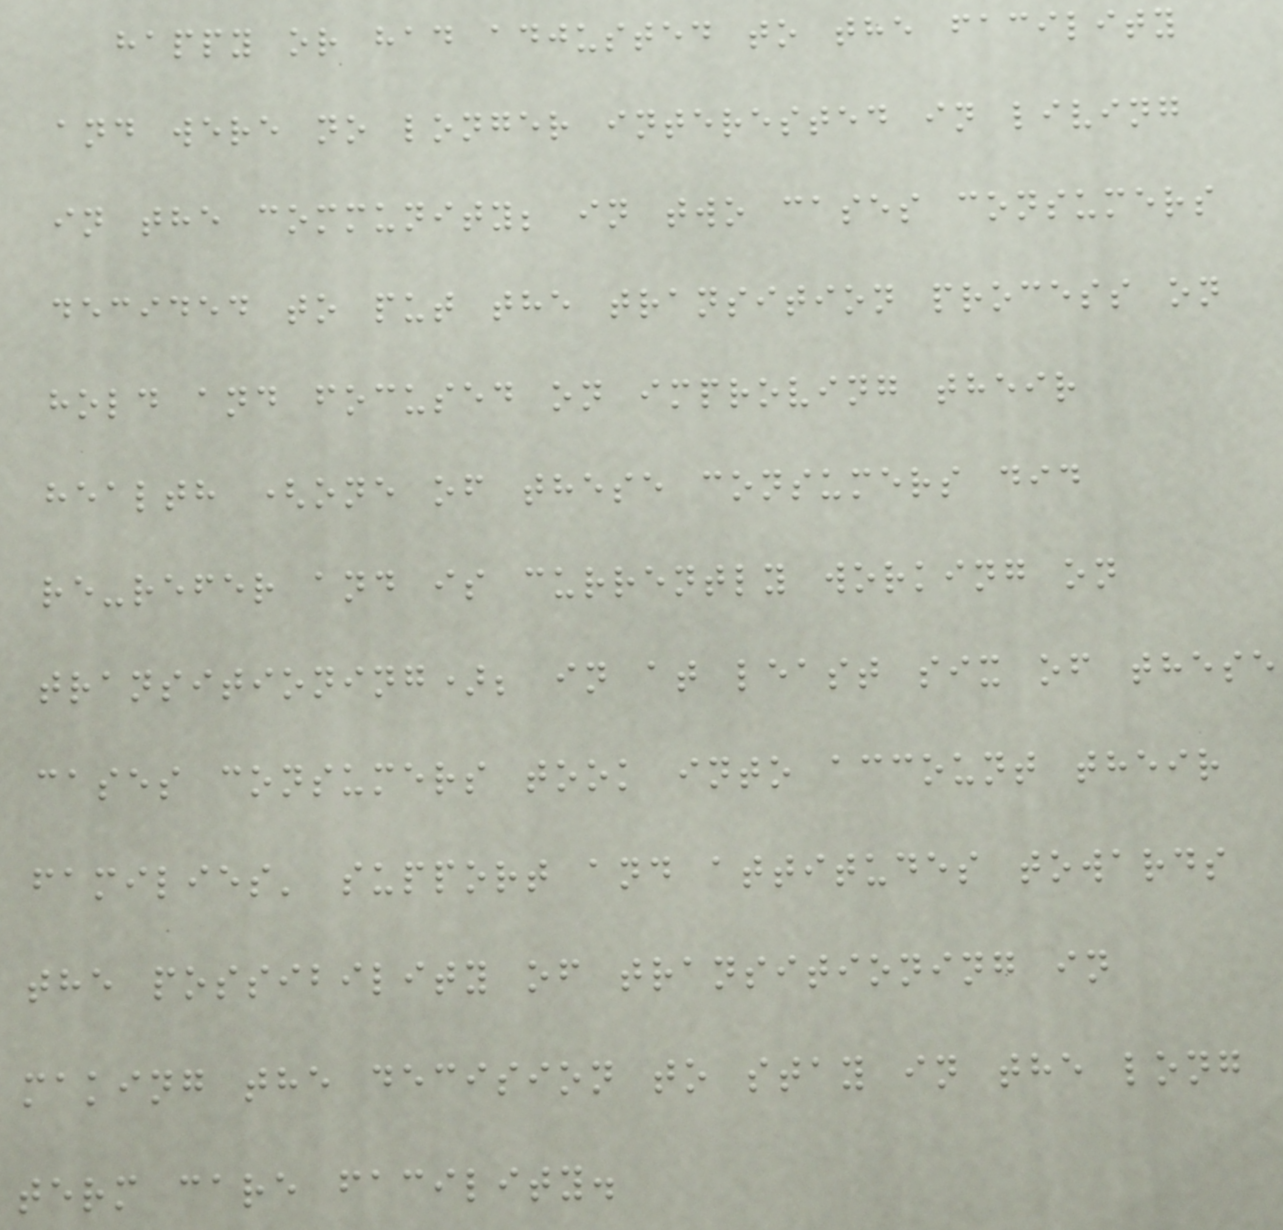happy or had adjusted to the facility
and were no longer interested in living
in the community; in two cases consumers
decided to put the transition process on
hold and focused on improving their
health (one of these consumers did
re-refer and is currently working on
transitioning); in at least six of these
cases consumers took into account their
families' support and attitudes towards
the possibility of transitioning in
making the decision to stay in the long
term care facility.
